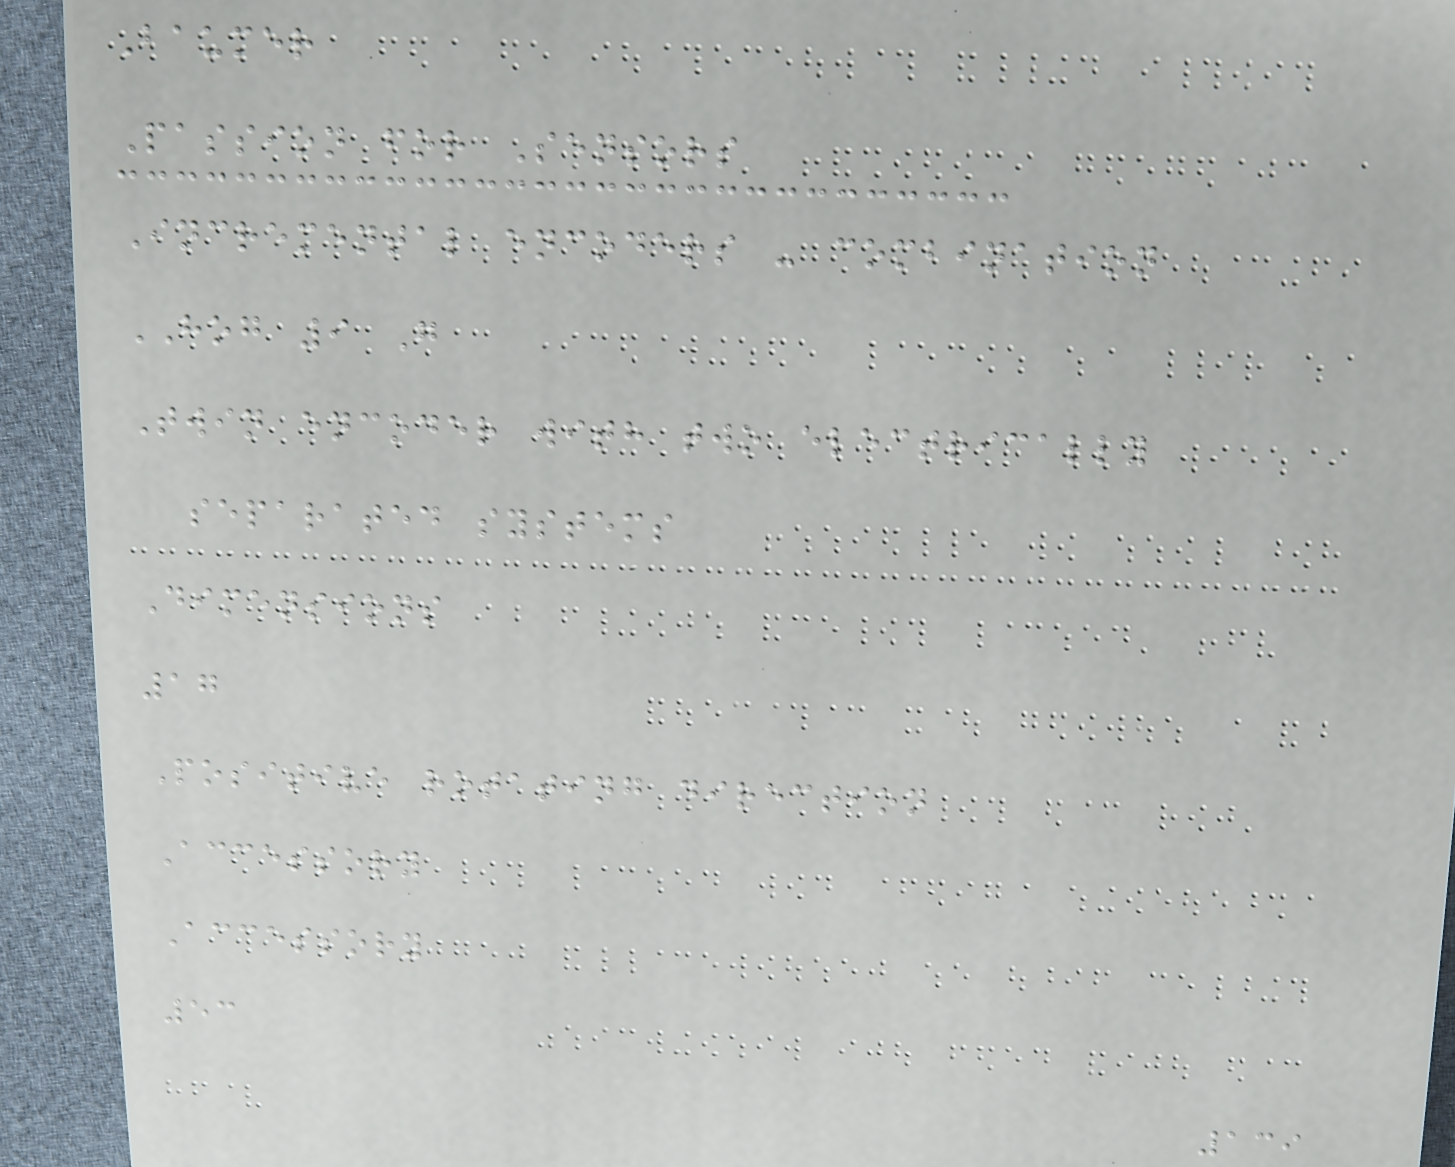Baumer
Passion for Sensors
Incremental encoders - combination
HOG 9 G
Twin encoder with two electrically
separated systems
Dimensions
17
Positive rotating direction
Accessory
Accessory
53
139
